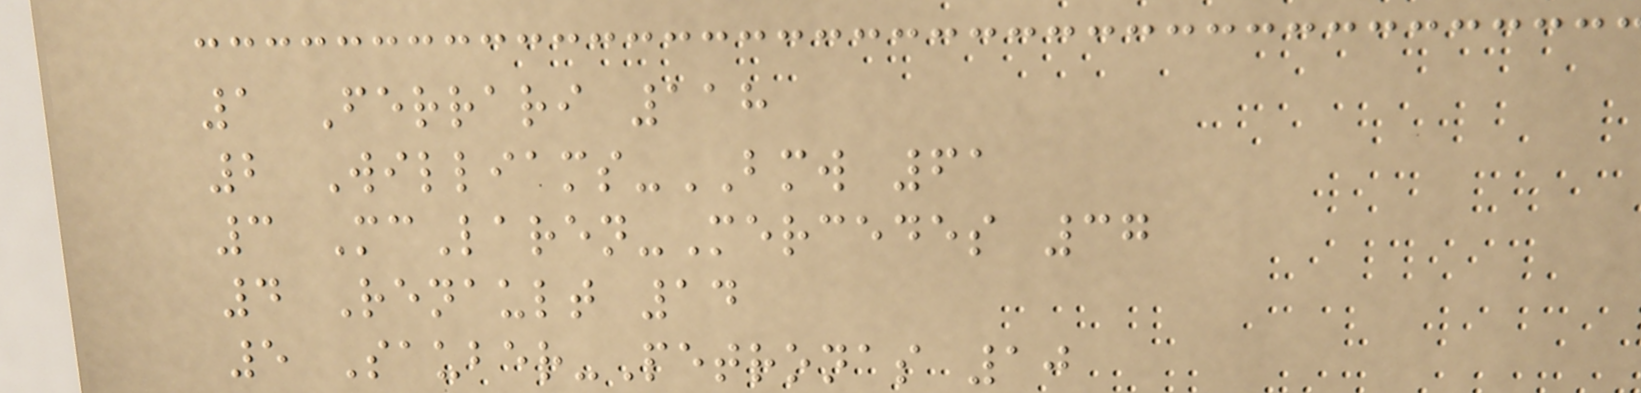1 Ferrari 118
2 Williams-BMW 61
3 McLaren-Mercedes 37
4 Renault 14
5 Sauber-Petronas 10
